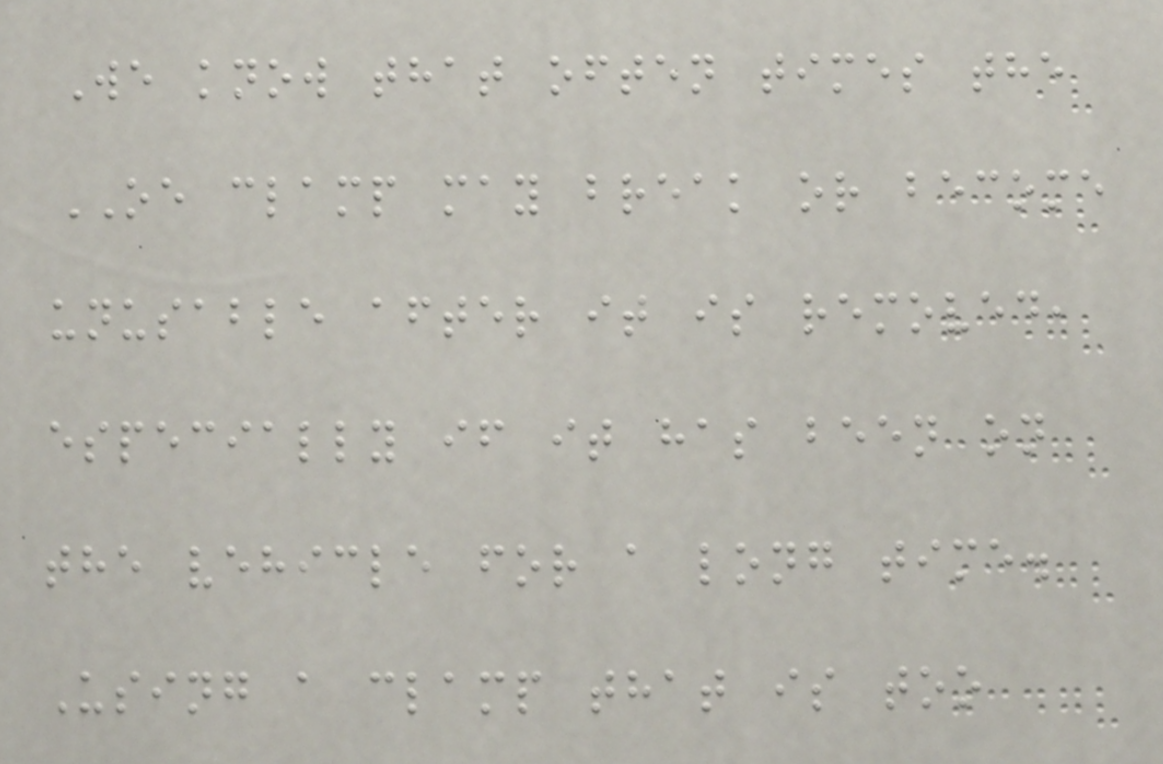We know that often times the
OE clamp may break or become
unusable after it is removed,
especially if it has been on
the vehicle for a long time.
Using a clamp that is too
